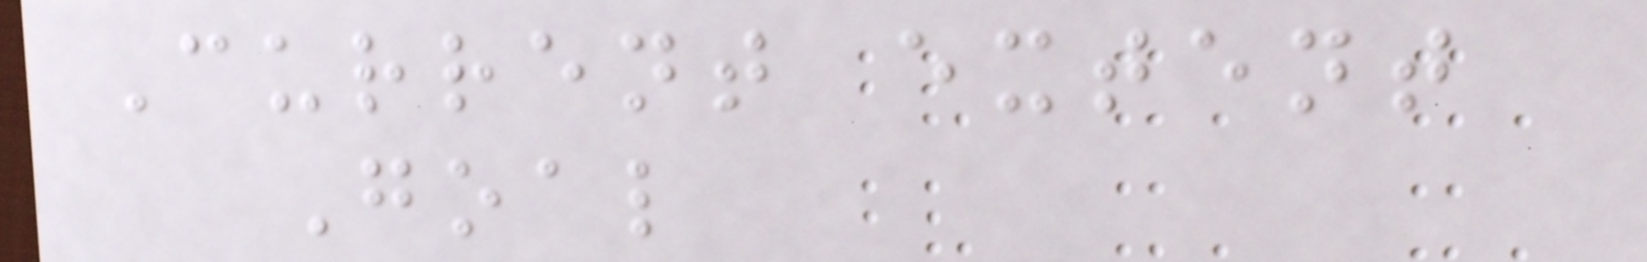Current extent
Goal
